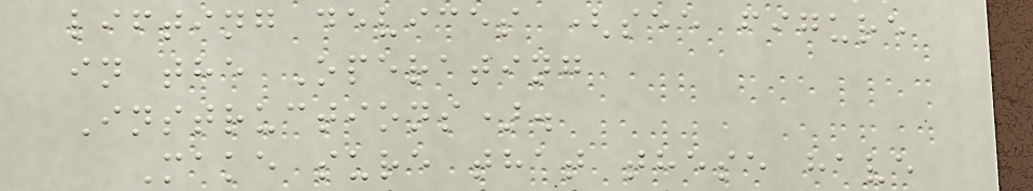lifting devices (see figure
in the Operating
Instructions).
Make sure that these have
